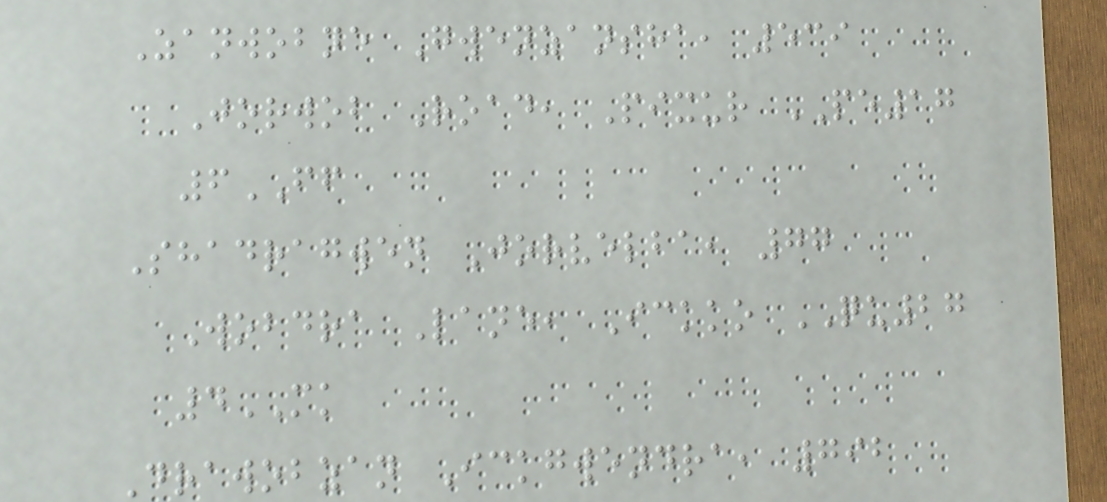Zanwobne Gwenzansha, 539
Jorwob Road, Pixur PE17
6FF
Shadragwen Jorvelba, 77
Wobdra Lane, Ickko QU27
4MK
Drawobzan Ickgwendra, 792
